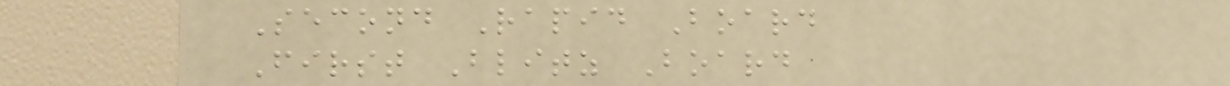Second Rapid Board
First Blitz Board
